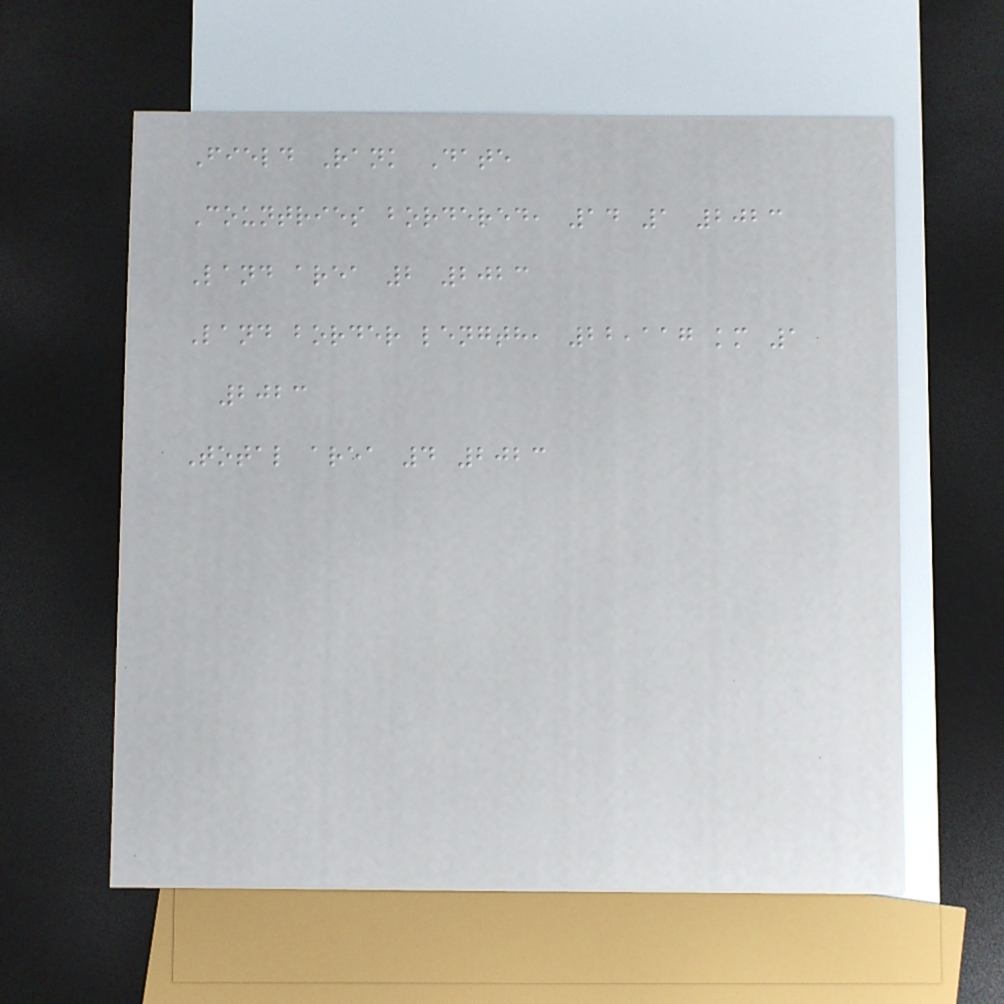Field Rank Date
Countries bordered, 14 1 2023
Land area 2 2023
Land border length, 22,117 km 1
2023
Total area 4 2023
